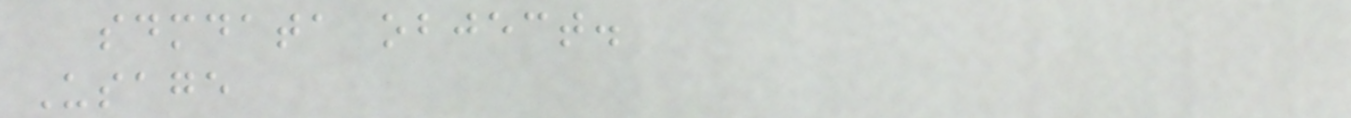sdmdata object.
Usage
